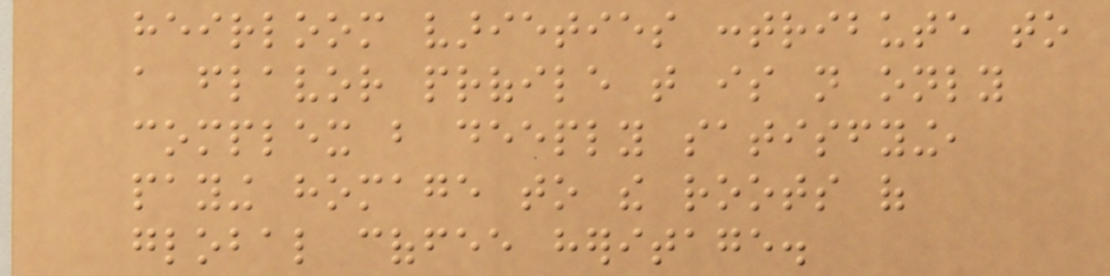heirloom varieties contribute to
a flavor profile that is not only
complex but deeply satisfying,
paying homage to the roots of
global coffee heritage.
